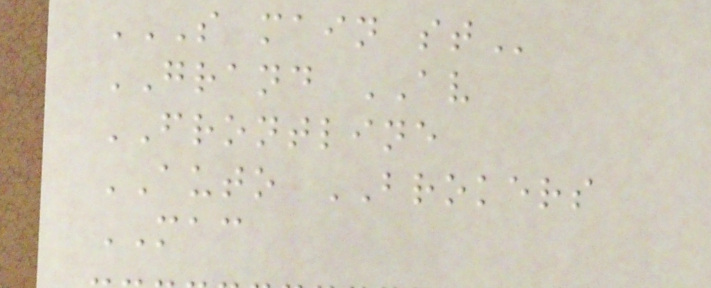S MAIN ST
GRAND AV
FRONTLINE
AUTO BROKERS
MAC
